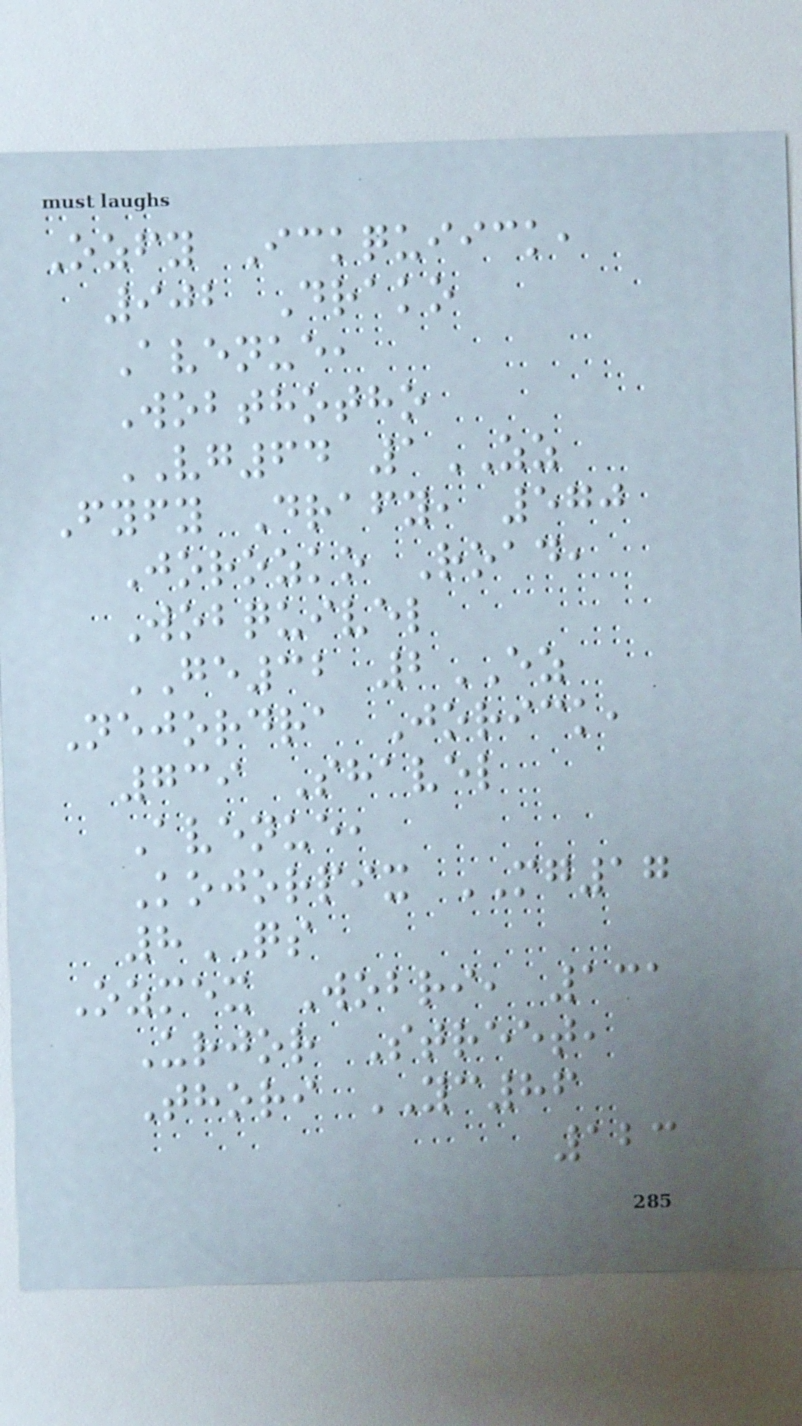Ozfy Ickquiick,
902 Drako
Avenue,
Wobthotho
VG64 1ZZ
Fyfy Drafy, 570
Jorozko Road,
Wobquivel
GE32 2EZ
Nejordra Jorick,
739 Shavel
Avenue,
Kojorpix MG17
8QS
Ozmex Wobri, 131
Urjor Street,
Thori YC86
123
